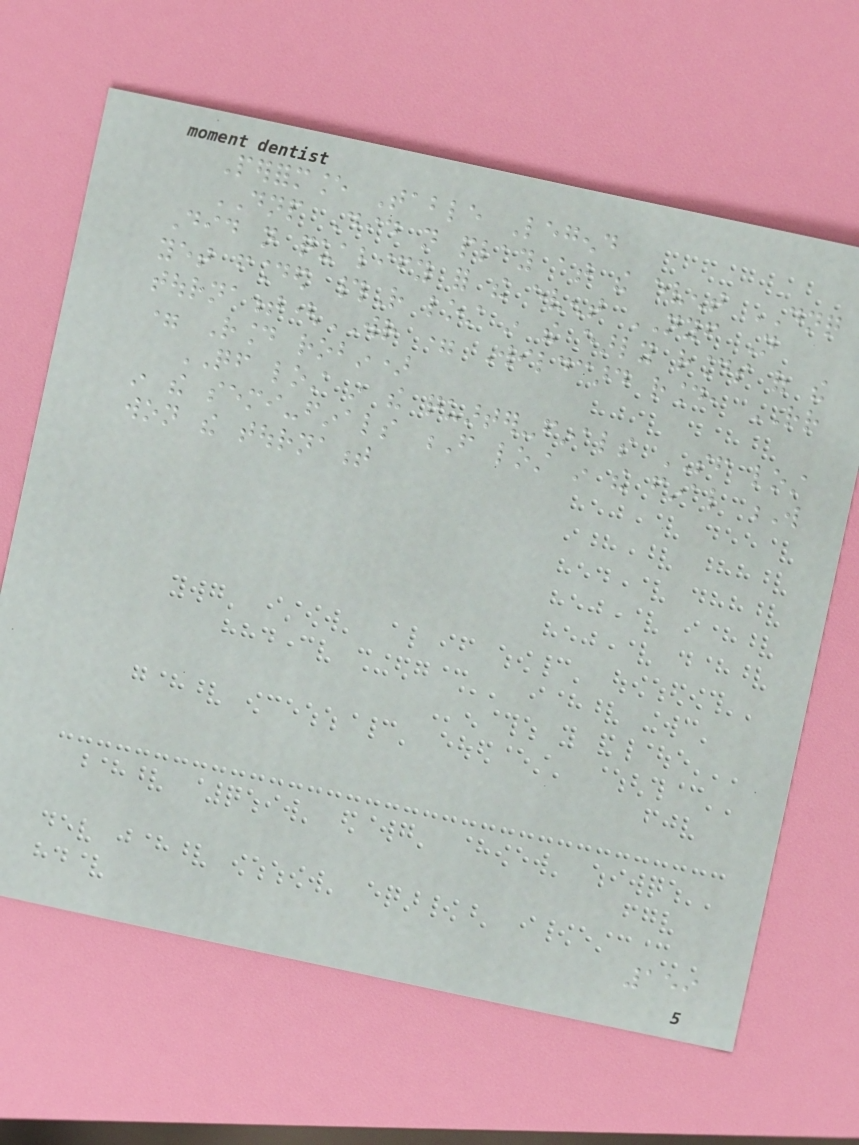Performance Table Legend
DNP Did not play at the event DNQ
Did not qualify for the event NYF Not
yet founded #R lost in the early rounds of the
tournament(WR = Wildcard round, RR
= Round robin)
QF lost in the quarter-finals SF lost
in the semi-finals F lost in the final W
won the tournament
159
